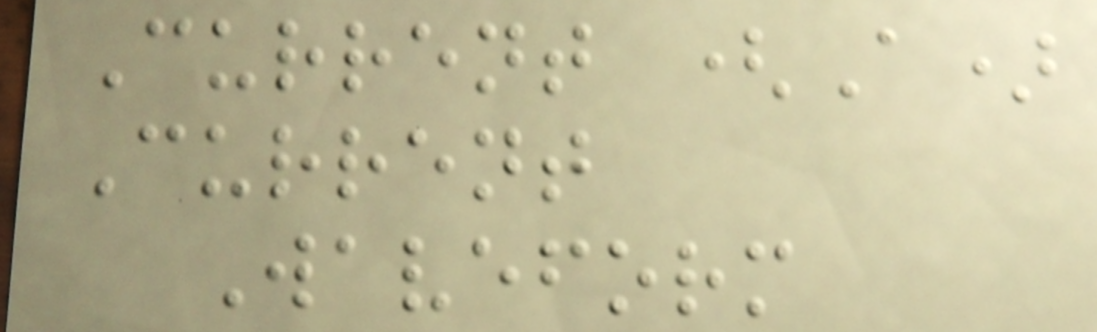Current (A)
Current
Waveform
